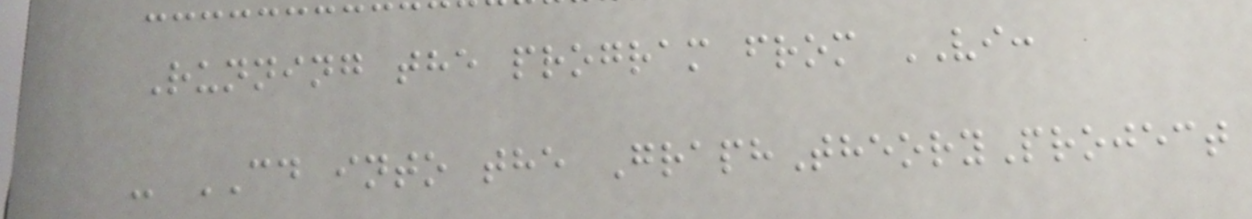Running the program from VI:
- CD into the GraphTheoryProject
